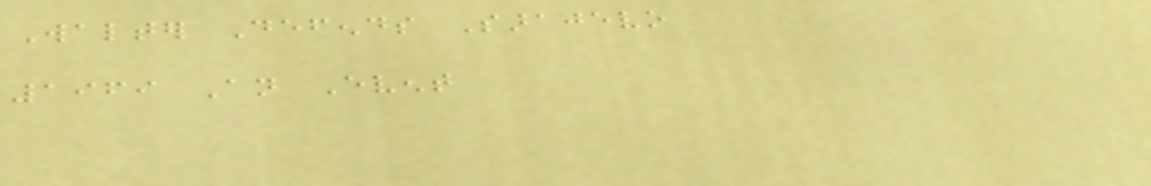Walter Defends Sarajevo
1969 An Event
